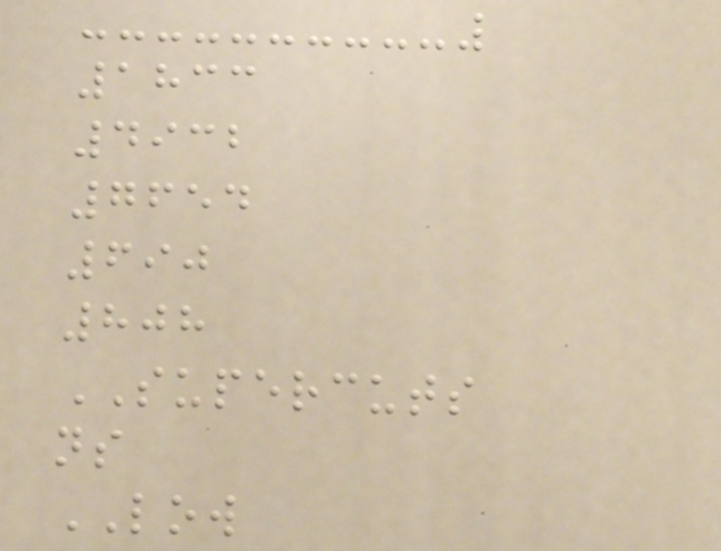1833
4932
7654
690
808
SUPERCUTS
ns
LOW
